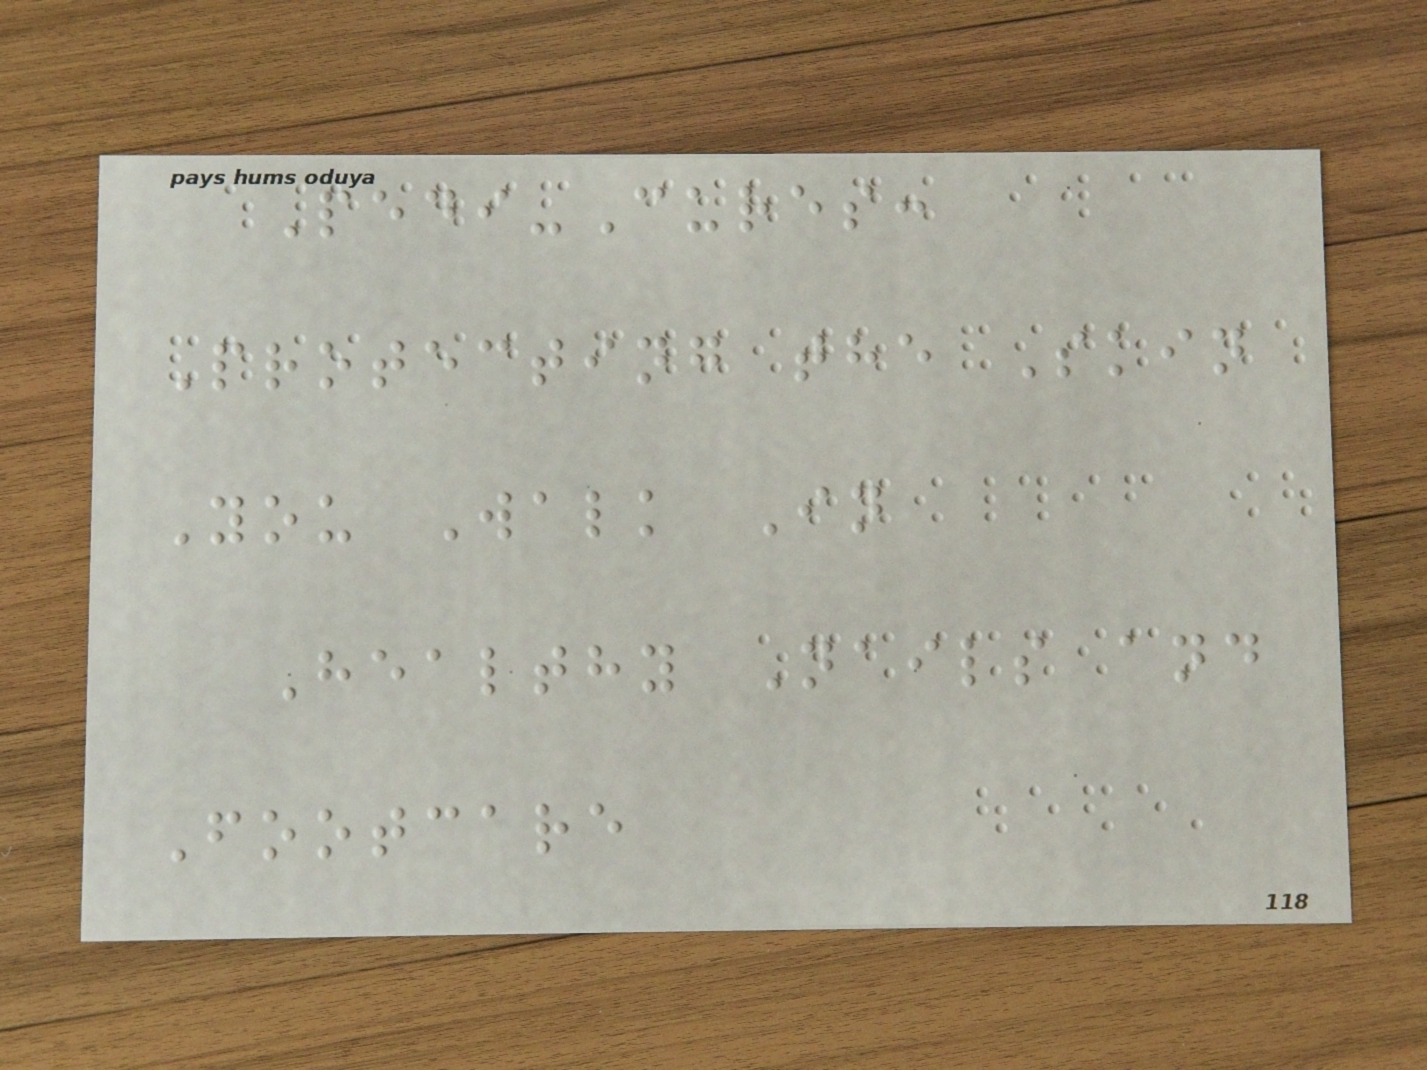Pedi-Cures:
Protecting the Skin
You Walk In
Healthy Nails and
Footcare
